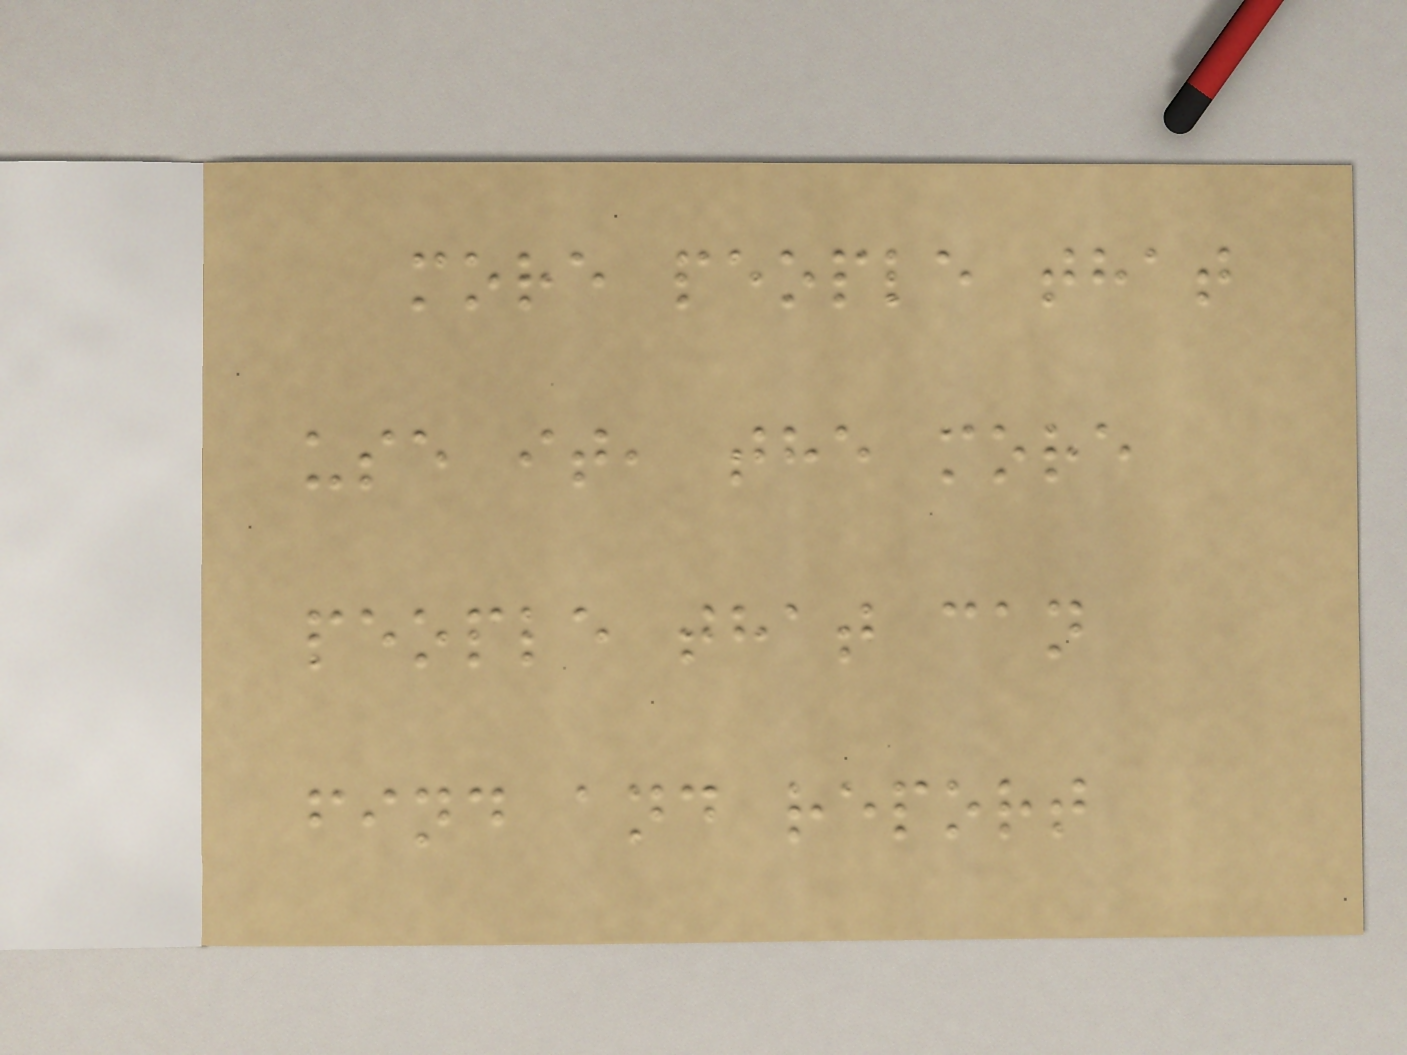more people that
use it, the more
people that can
find and report
